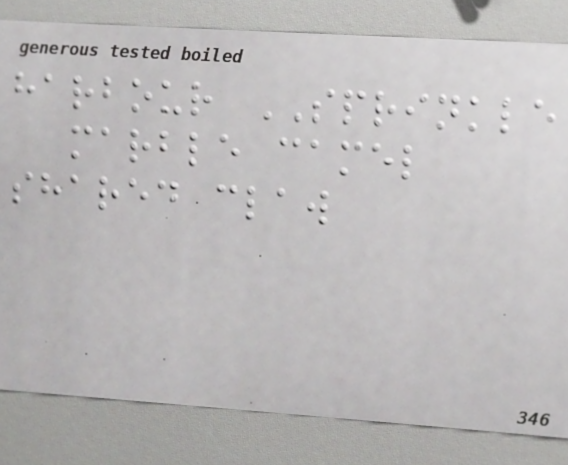harbour SPRINKLE
marble camel
shared claw
